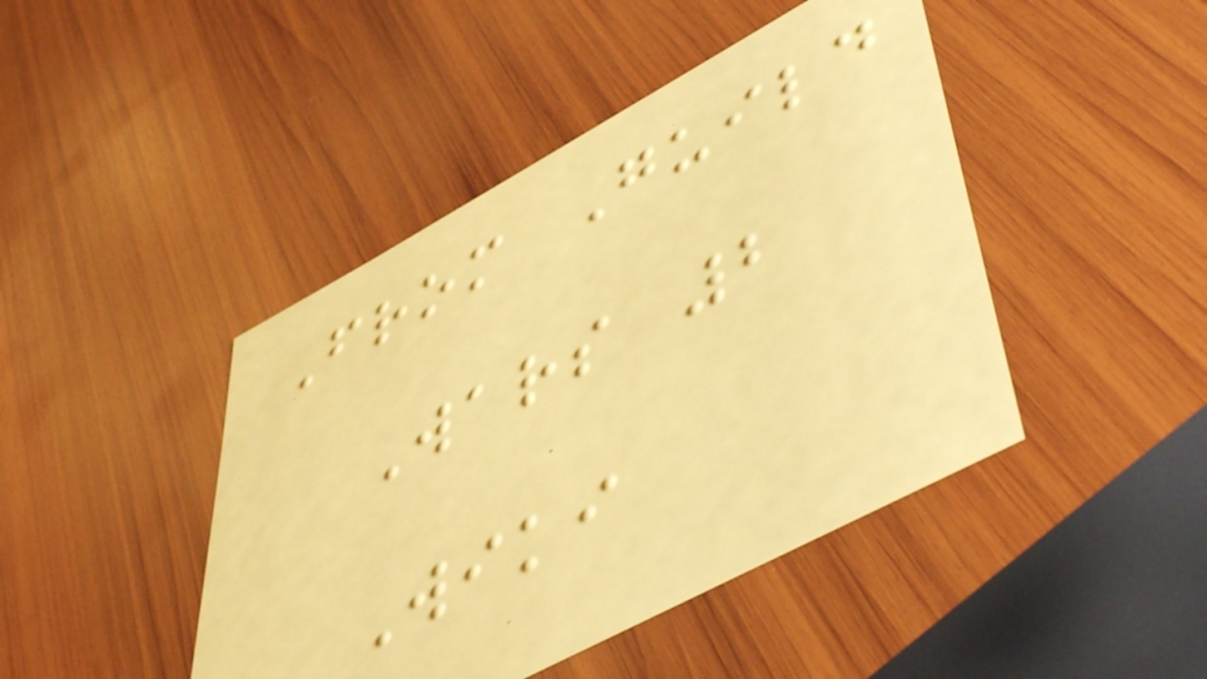From Guild
Wars 2
Wiki
